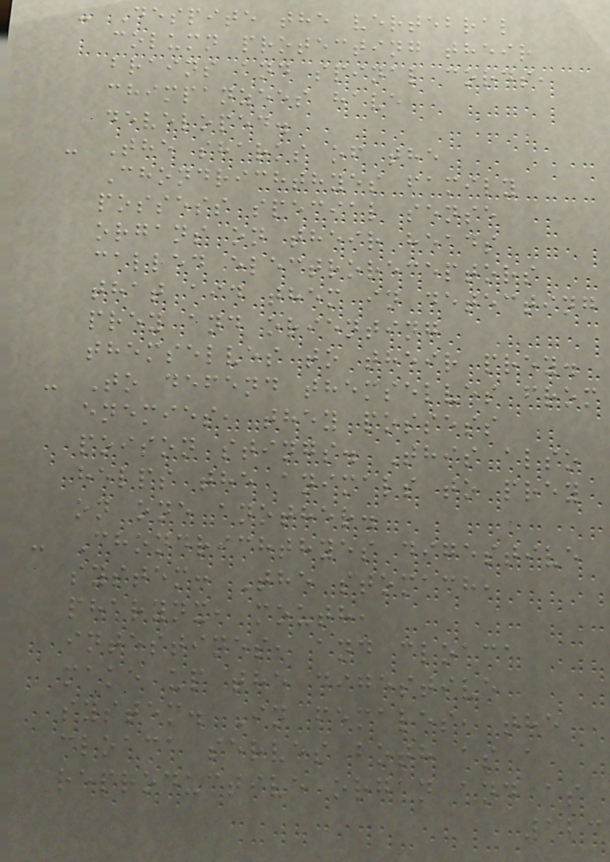- Despite the vertebral
column protecting their
brains and spinal cords,
chimpanzees have
developed.
- The sharks of the
Chondrichthyes family
possess special sense
organs on their heads
called electroreceptors
that aid them in detecting
prey and orienting
themselves to their prey.
- To defend themselves from
enemies, they possess
poison stings. This also
helps the animals to prey
on one another.
- Chondrichthyes digestive
system: The stomach,
pharynx, mouth,
intestines, and cloaca
make up the digestive
system. In females, the
cloaca serves both as a
reproductive organ and as
123
